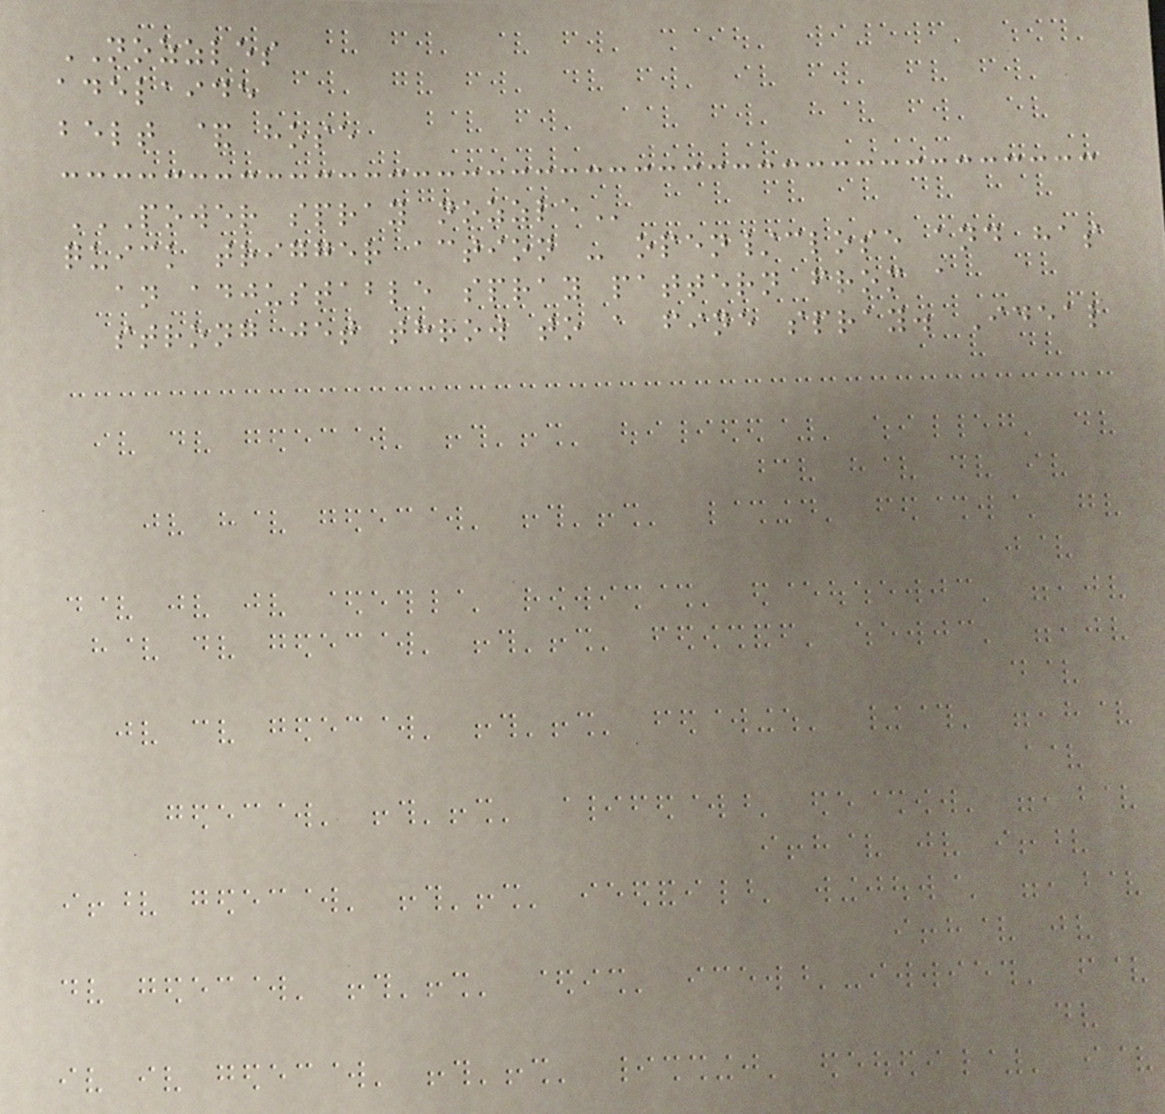NOZZLES
adelaide
belt & hose
POWER SPRAY NOZZLE
quick trigger action - open/close and has
an adjustable spray pattern from a
strong jet throw to a fine spray. Ideal
